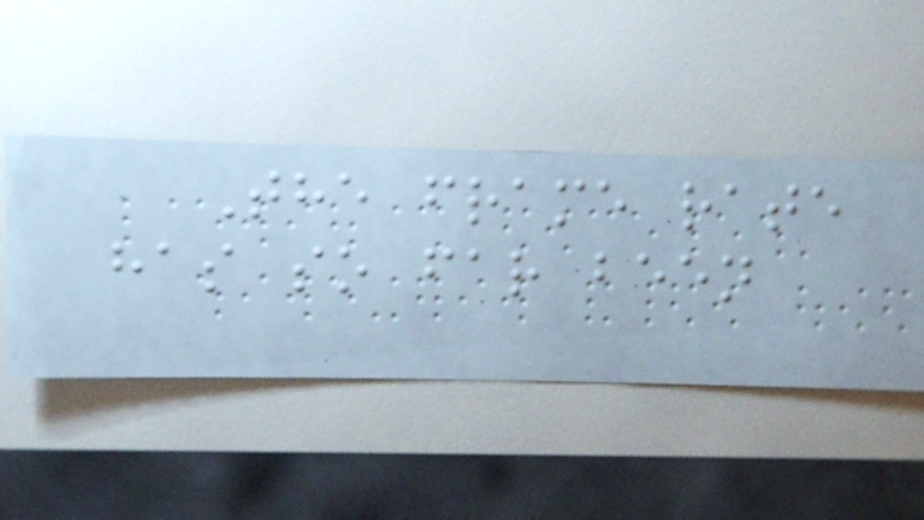The frame rate
has so far been
